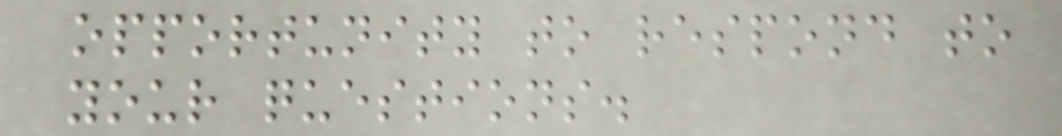opportunity to respond to
your questions.
